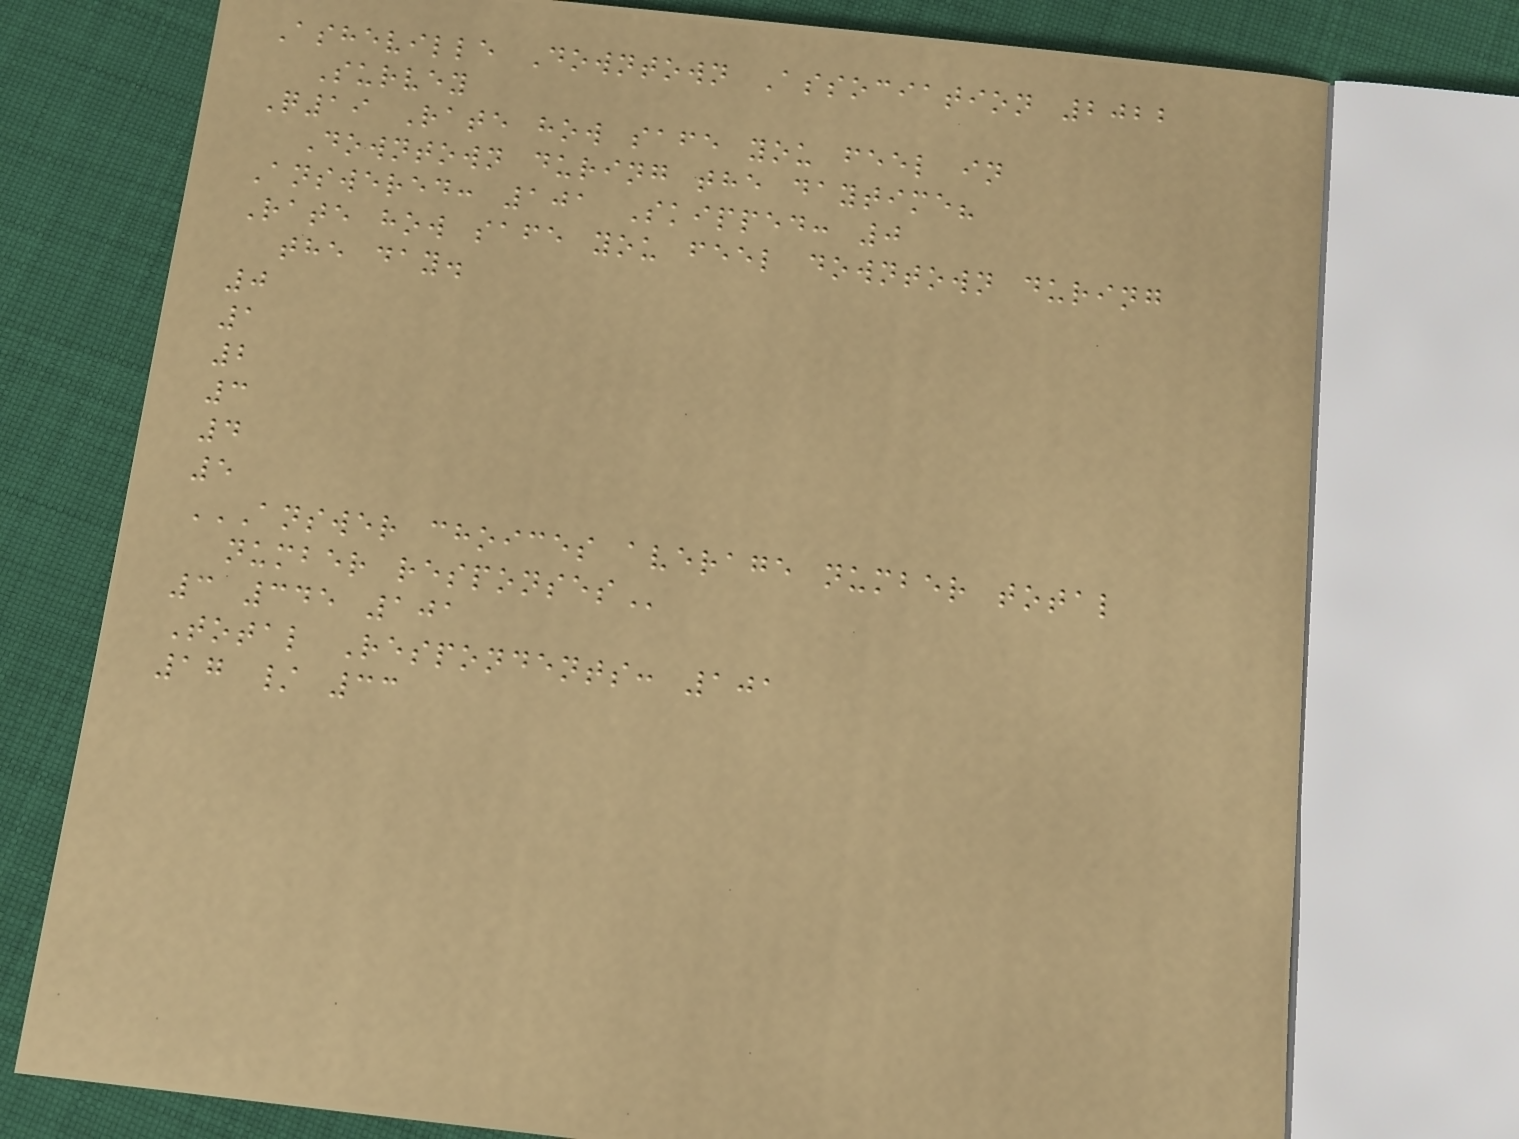Asheville Downtown Association 2022
Survey
Q19 Rate how safe you feel in
Downtown during the daytime?
Answered: 101 Skipped: 0
Rate how safe you feel downtown during
the day.
0
1
2
3
4
5
ANSWER CHOICES AVERAGE NUMBER TOTAL
NUMBER RESPONSES
3 345 101
Total Respondents: 101
17 / 33
